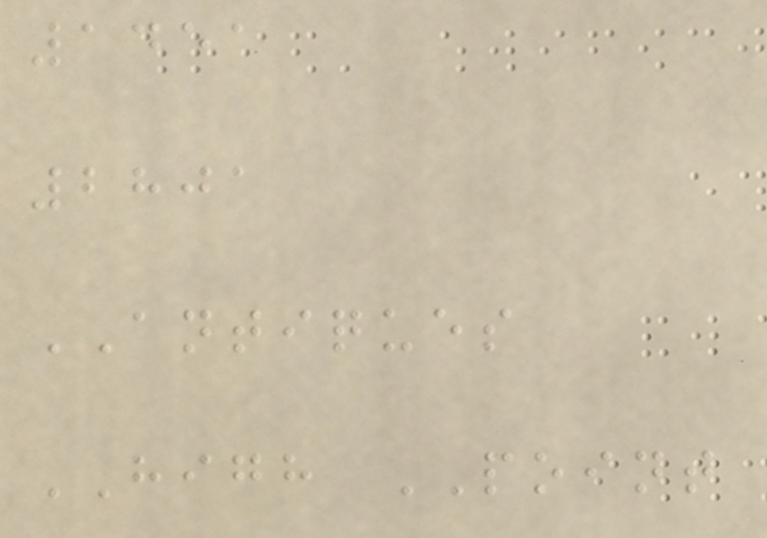1451
2801
ANTIQUES
HIGH POINT
